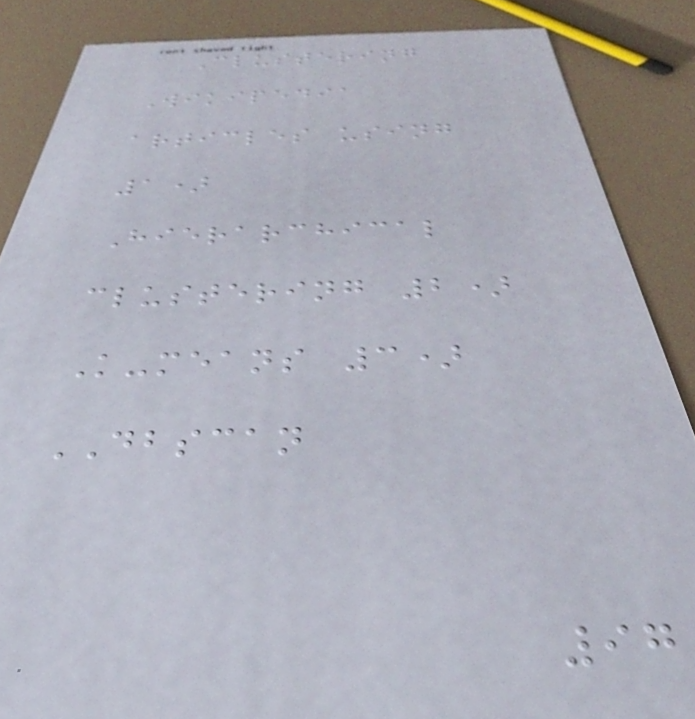Clustering
Wikipedia
articles using
1)
Hierarchical
clustering 2)
K-means 3)
DBSCAN
97
